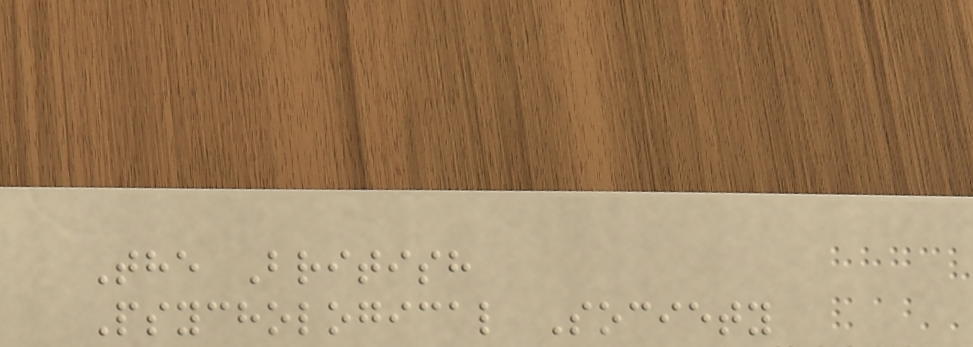The British
Psychological Society
